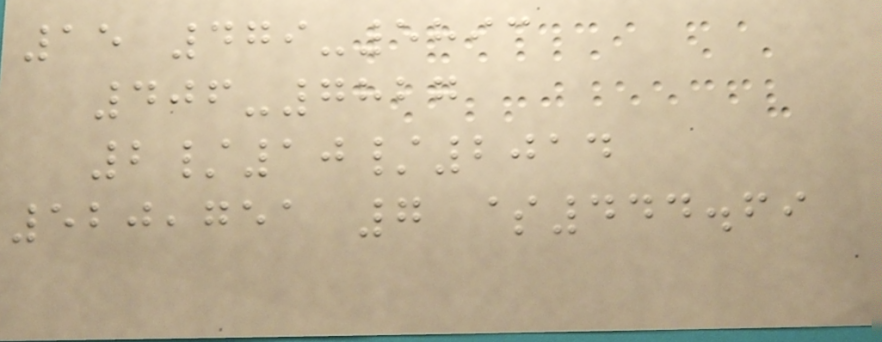15 479-5893
406-7827
2/10/2014
520,751 7 $444.69
